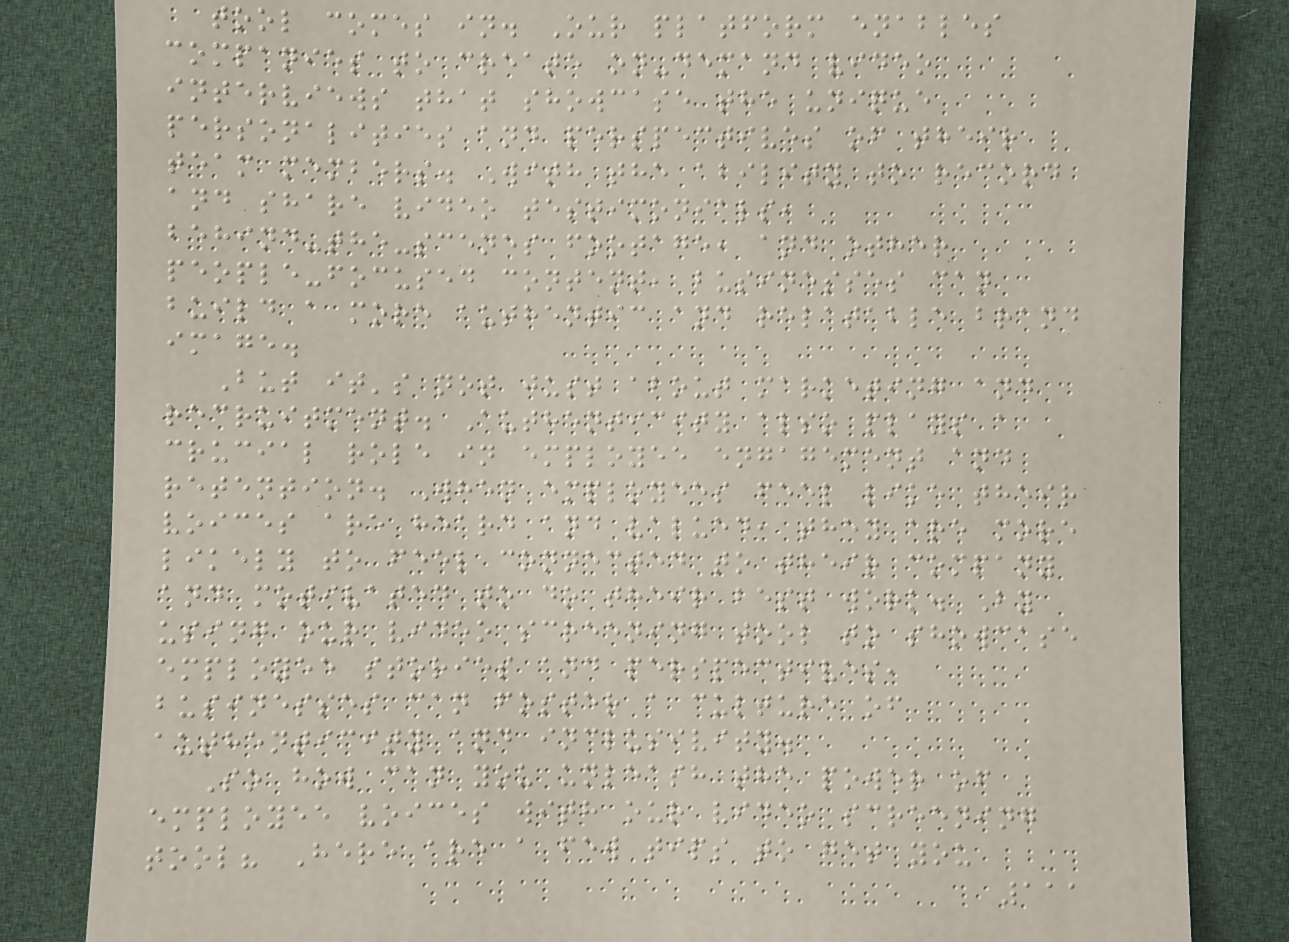tool comes in. Our platform enables
companies to create on-demand video
interviews that showcase the unique
personalities and perspectives of their
team members. With the ability to record
and share video testimonials,
behind-the-scenes footage, and other
people-focused content, businesses can
build a more authentic and relatable brand
image.
But it's not just about marketing and
recruitment. Authenticity also plays a
crucial role in employee engagement and
retention. When employees feel like their
voices are heard and valued, they are more
likely to feel connected to their company
and motivated to do their best work. By
using our video screening tool to showcase
employee stories and perspectives,
businesses can foster a culture of
authenticity and inclusivity.
So how can you unleash the power of
employee voices with our video screening
tool? Here are a few tips to get you
111
